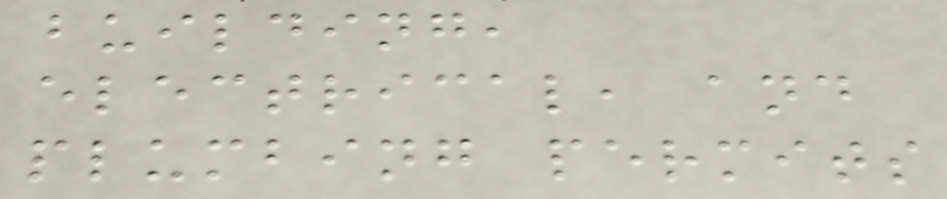building,
electrical, and
plumbing permits
